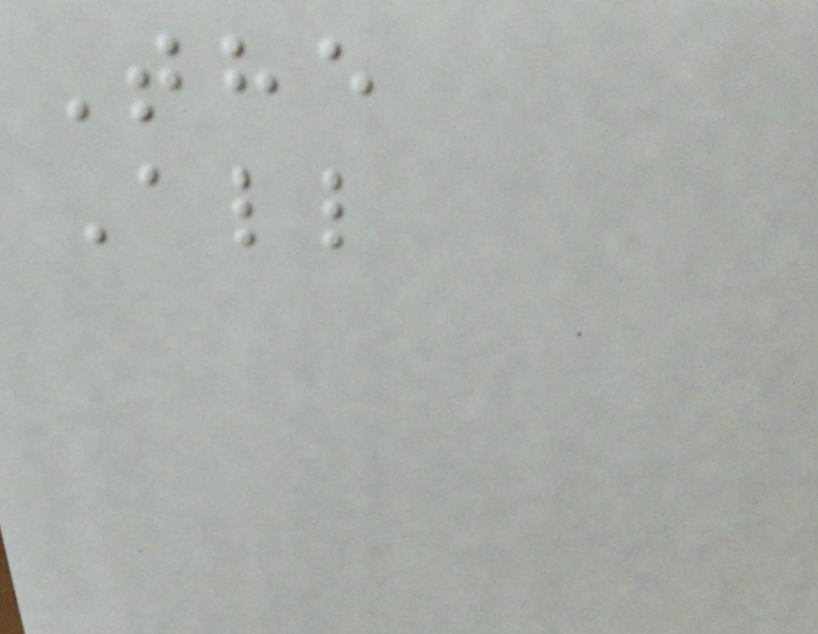The
All
